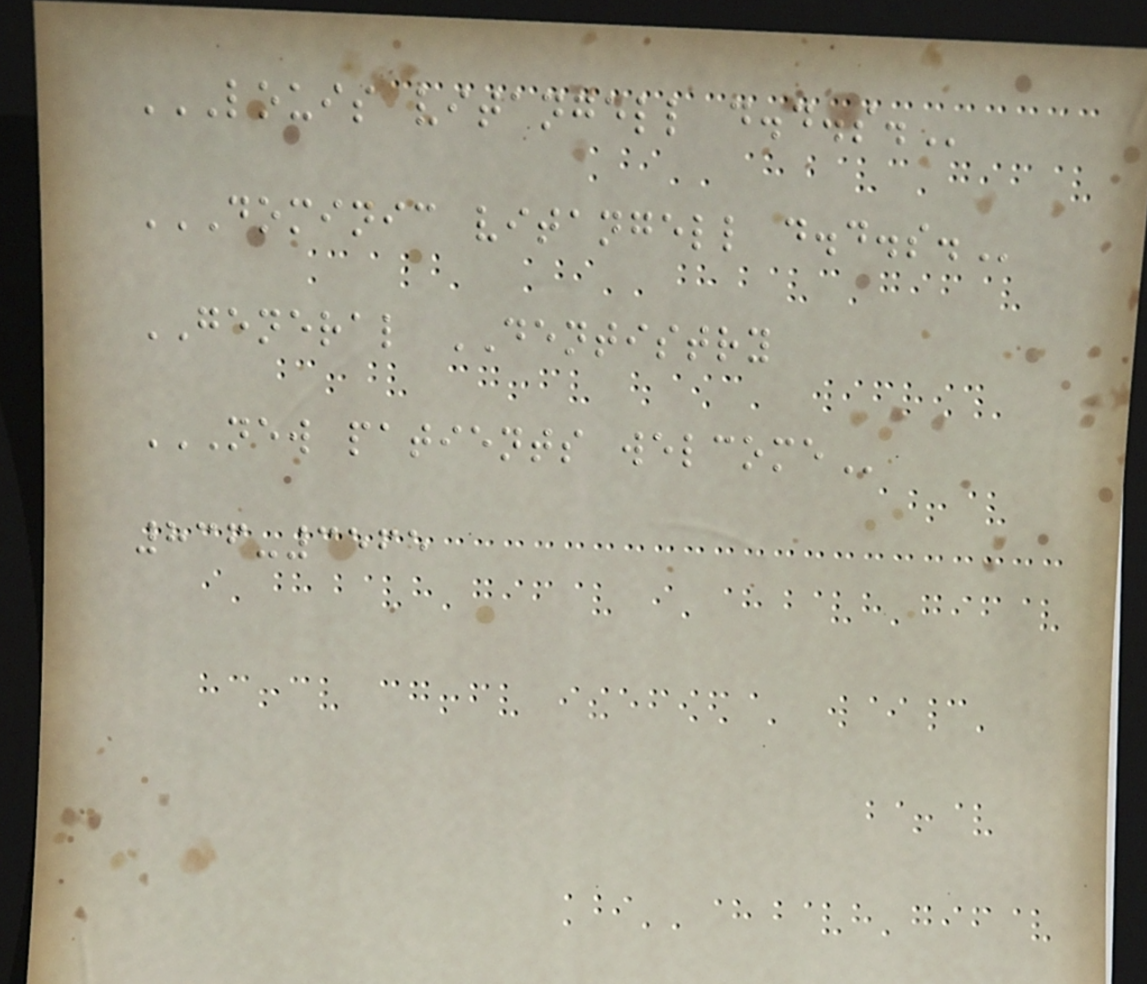LOUIS VITANGELL D.D.S.
DOMINIC VITANGELL D.D.S.
GENERAL DENTISTRY
NEW PATIENTS WELCOME
836-3565
